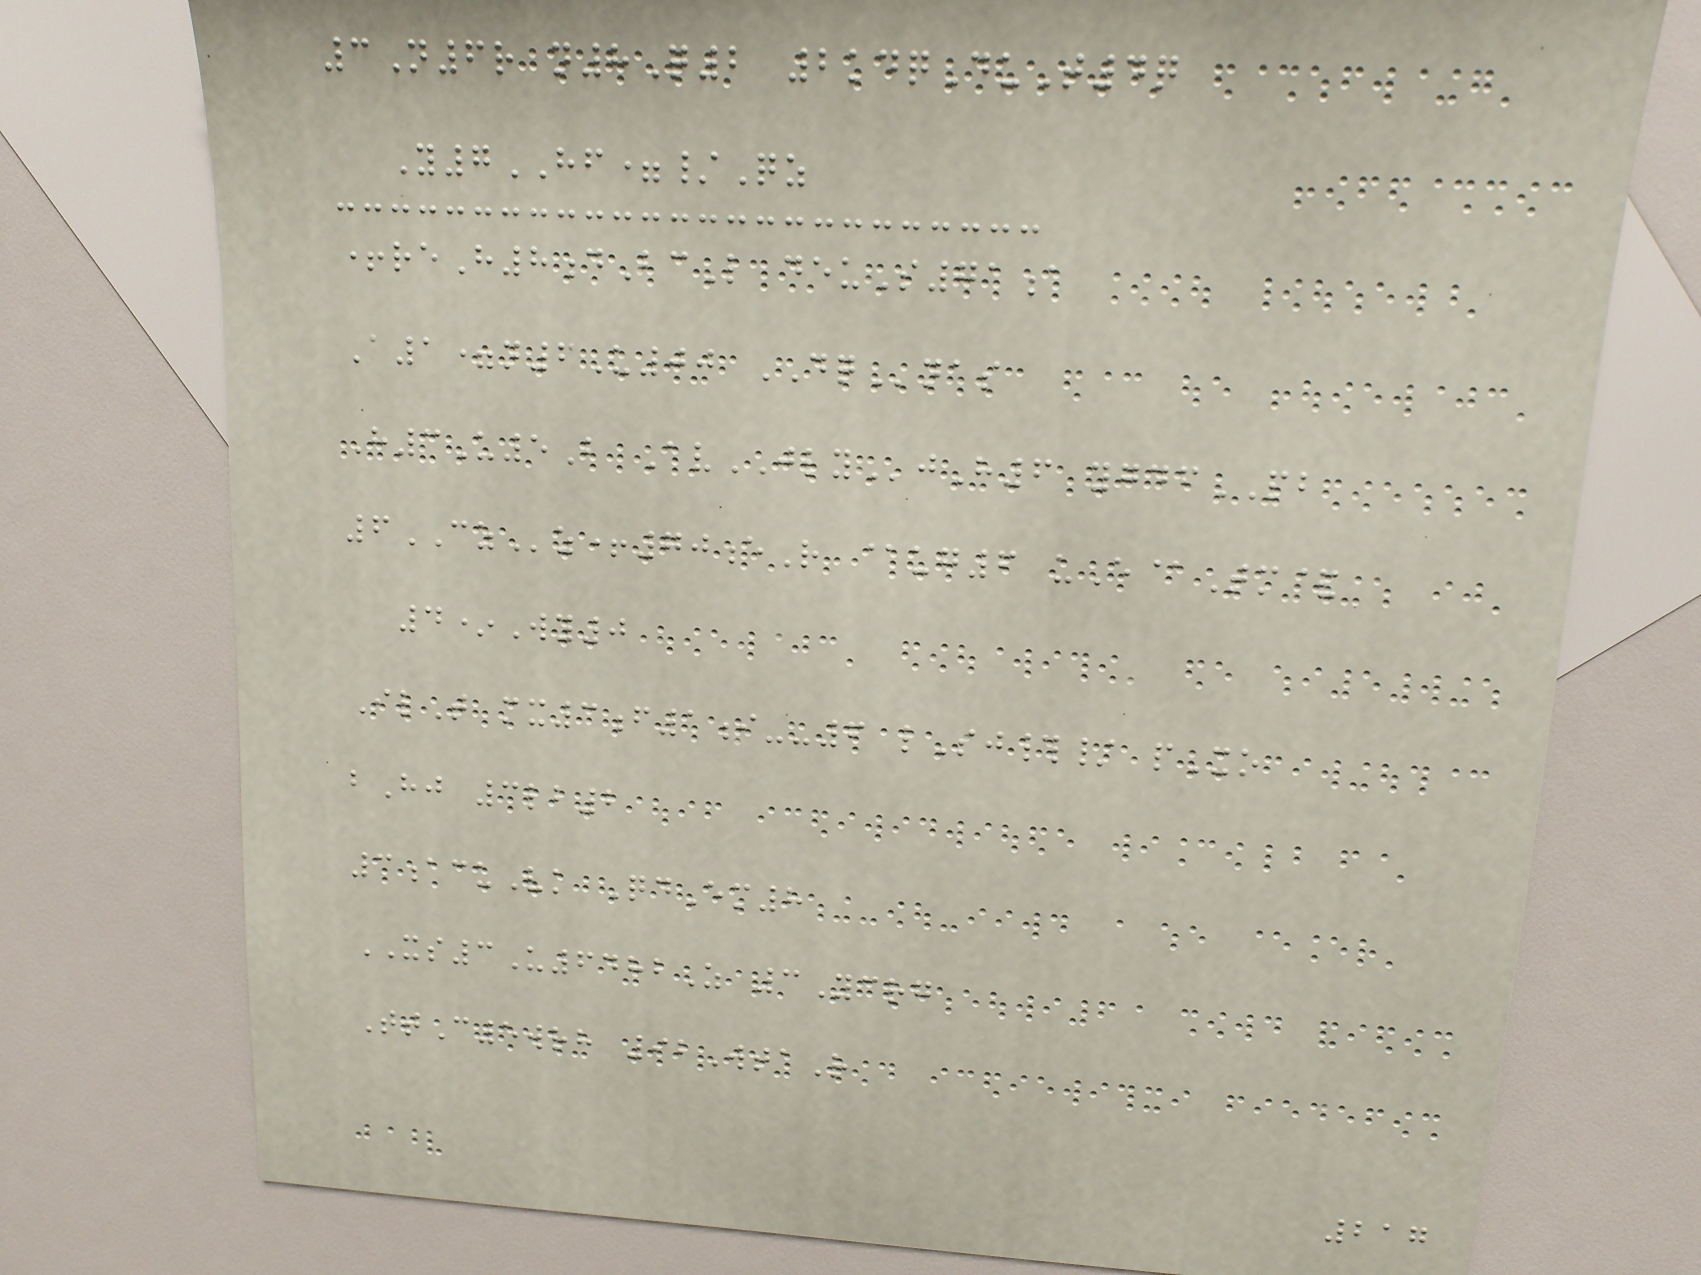3N6r n8Q2 2kdqDuT4q
Y7HF=/Qz
+reH8dBcL deuS71a
A1=n6U00 DQnas
H3U5B AvJLYjH6 ygdfPB
6CZz+70eR @ug6 uE@Tm&
4*Wy0
IlT mx3f1i--6 lSj#/ pXo
bHj 3lb2
3acuVk QdEm8
XS3U6482Z 3Ycrg
TtC5wrh 92WtaR
217
